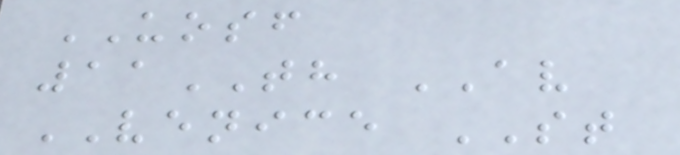UOSF
11TH AV
VENICE ST
